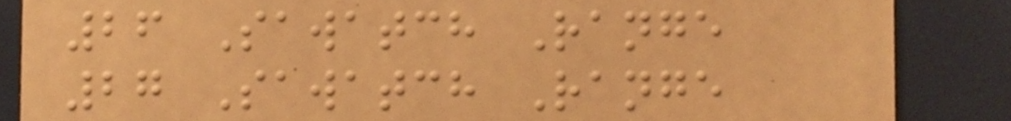26 Sawatch Range
27 Sawatch Range
